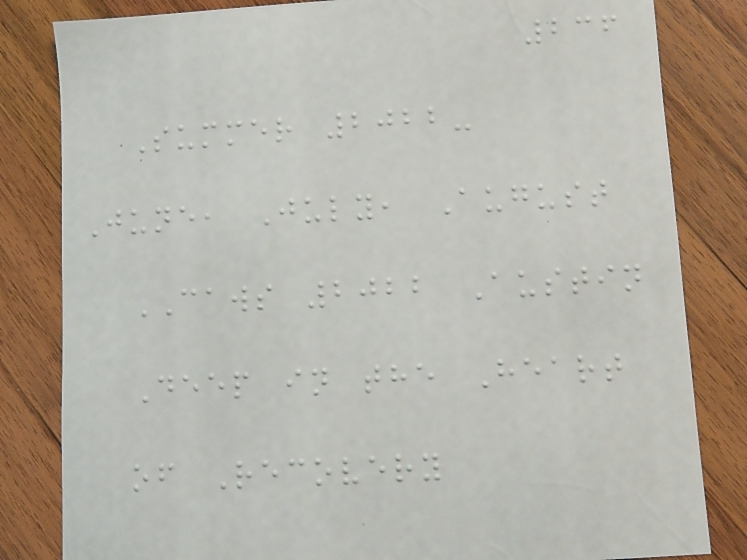236
Summer 2022-
June, July, August
CAWS 2022 Austin
Deep in the Heart
of Recovery
